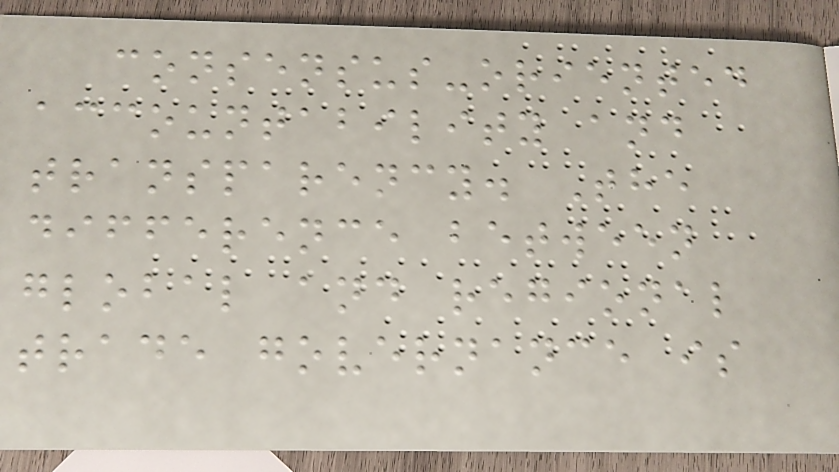consensus-oriented
accountability and
transparency. The
difference between
global and regional
trade governance is
